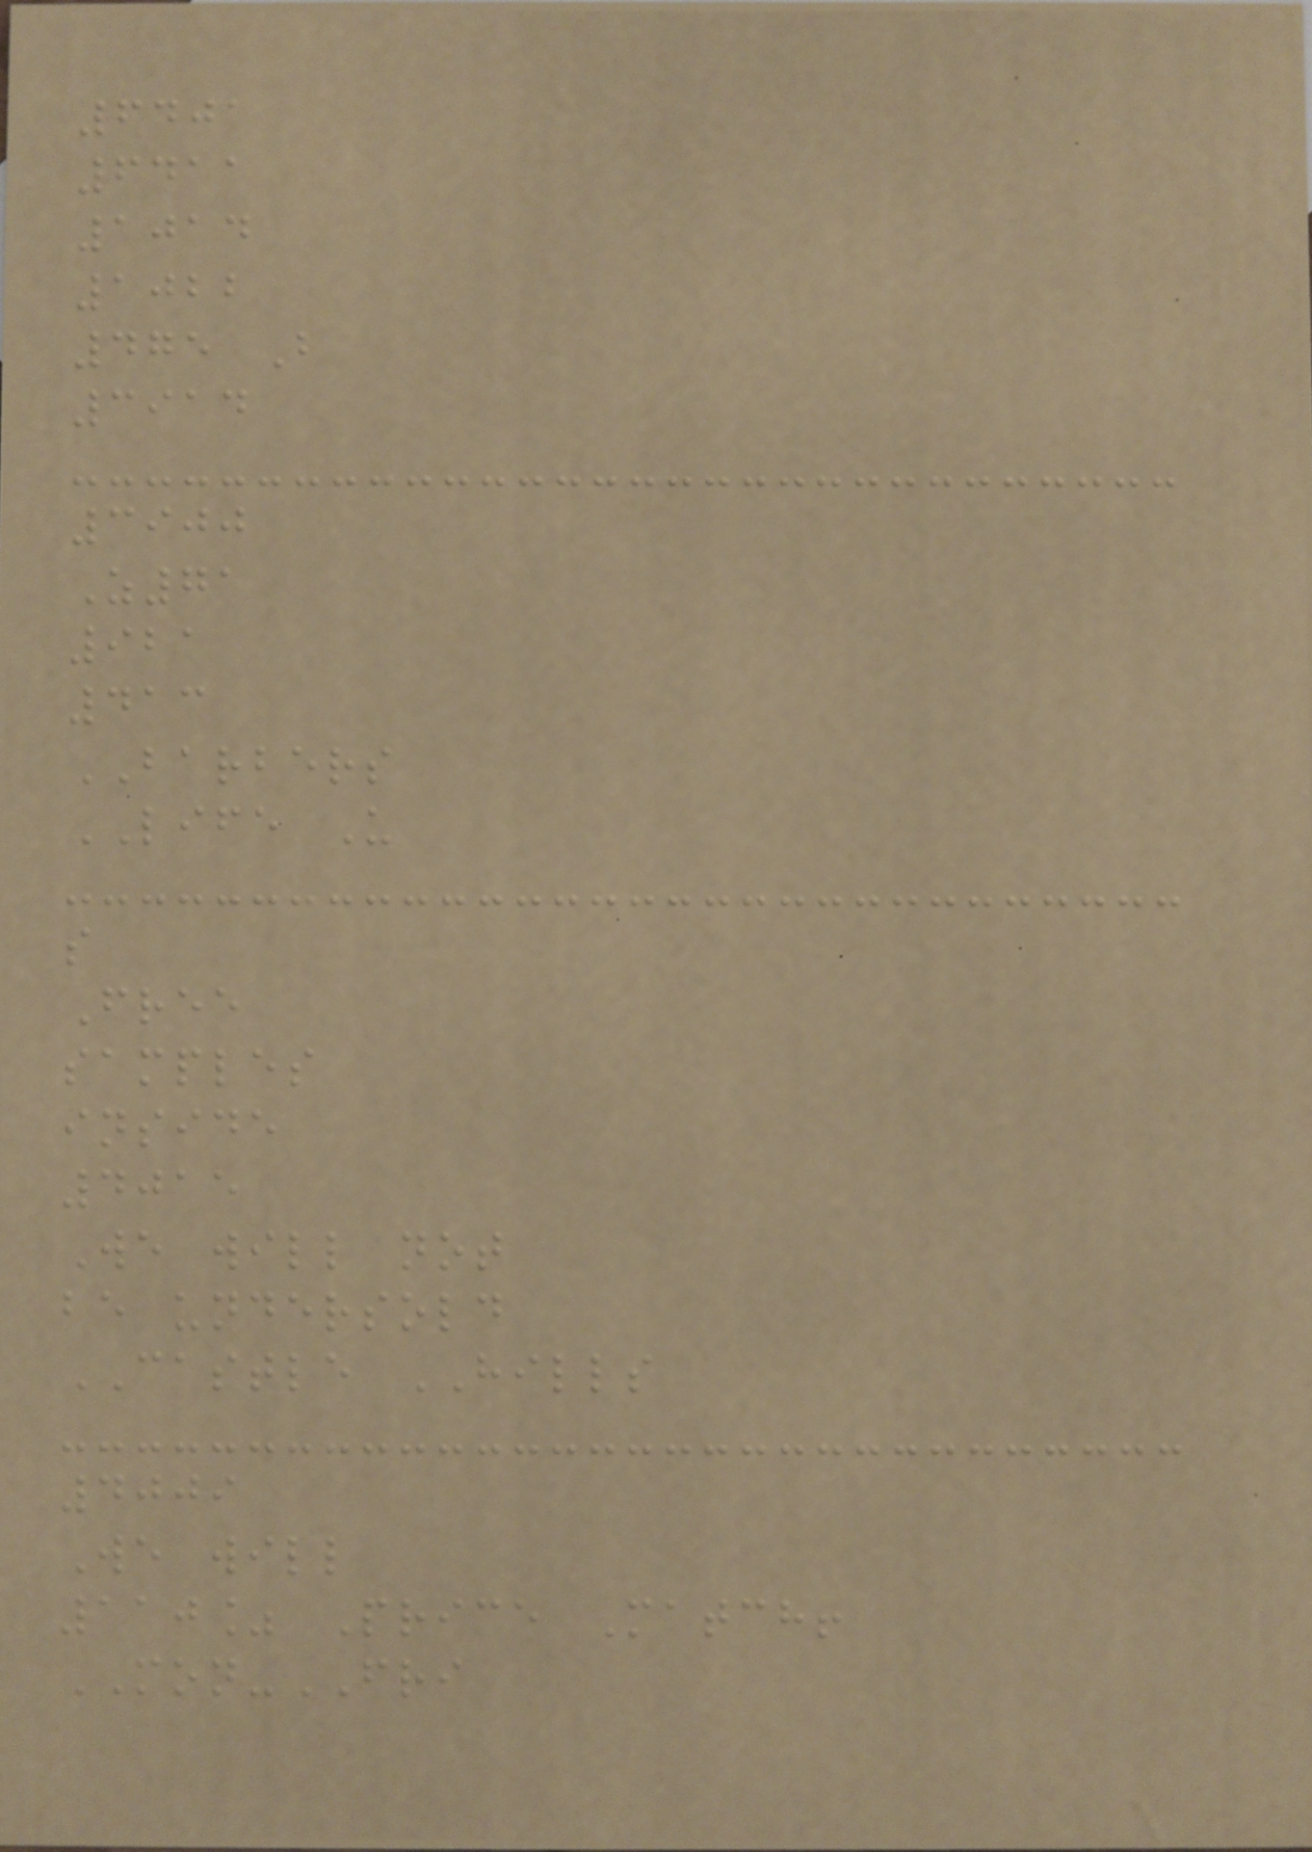6401
6411
1014
1022
475 B
3914
3900
Z71
921
413
BARBERS
LIFE U
s
Free
samples
inside
4015
We will not
be undersold
CASTLE HILLS
4009
We will
110% Price Match!
MON-FRI
